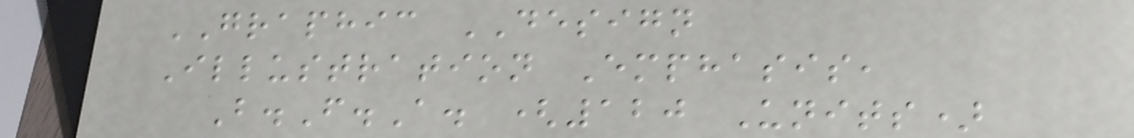GRAPHIC DESIGN
Illustration Emphasis,
B.F.A. (120 Units)
